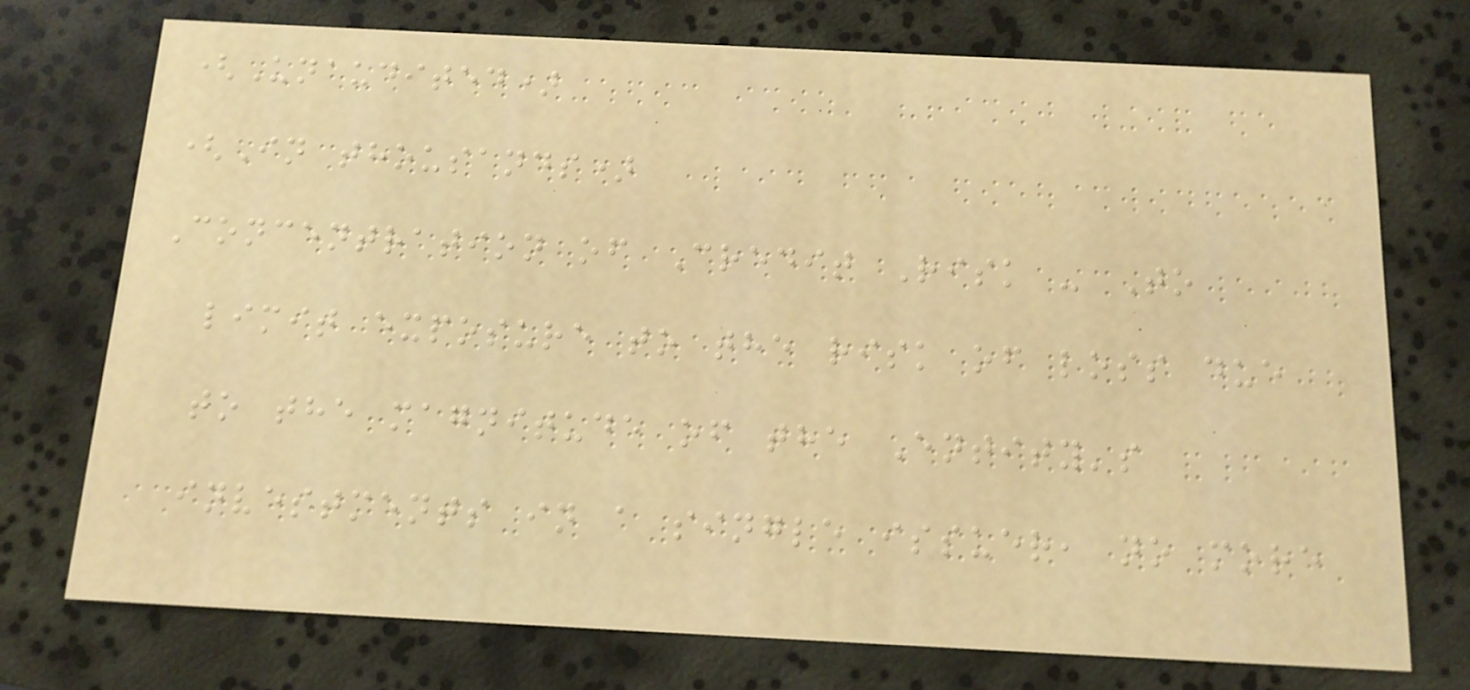(Unaudited)
(In thousands)
Concentration of Credit Risk - To
limit exposure to the risk of loss due
to the magnitude of the Entity's
investments in a single issuer, no more
